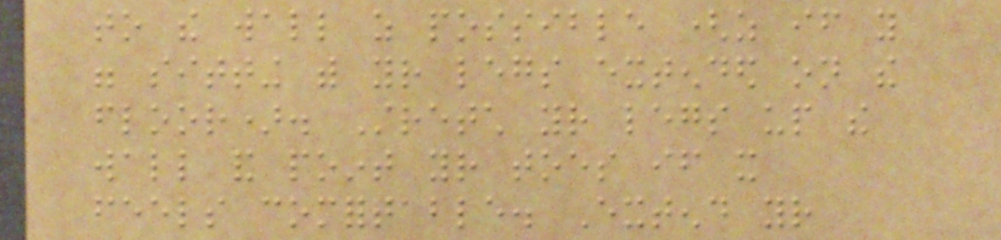to the wall as possible (as if you
were sitting with your legs extended on the
floor). Stretch your legs up the
wall and point your toes if it
feels comfortable. Extend your
